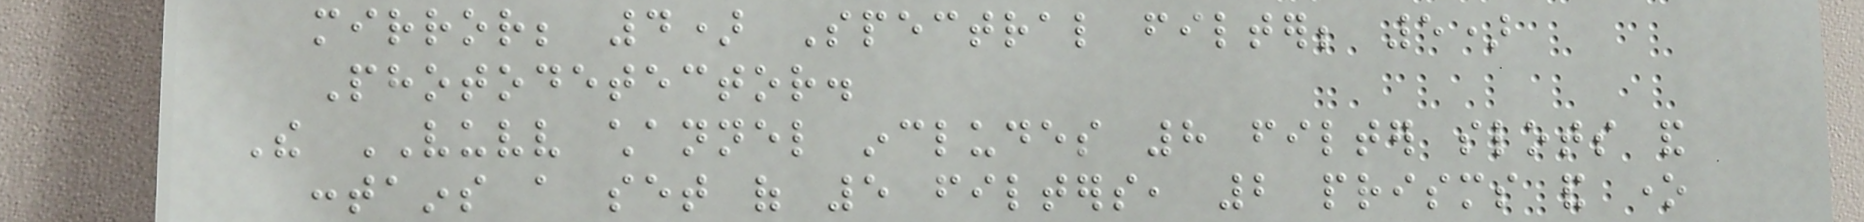mirror; 4) Spectral filter; 5)
Photodetector.
The VUVV channel includes 8 filter slots and
contains a set of 5 filters, 2 prisms and one
